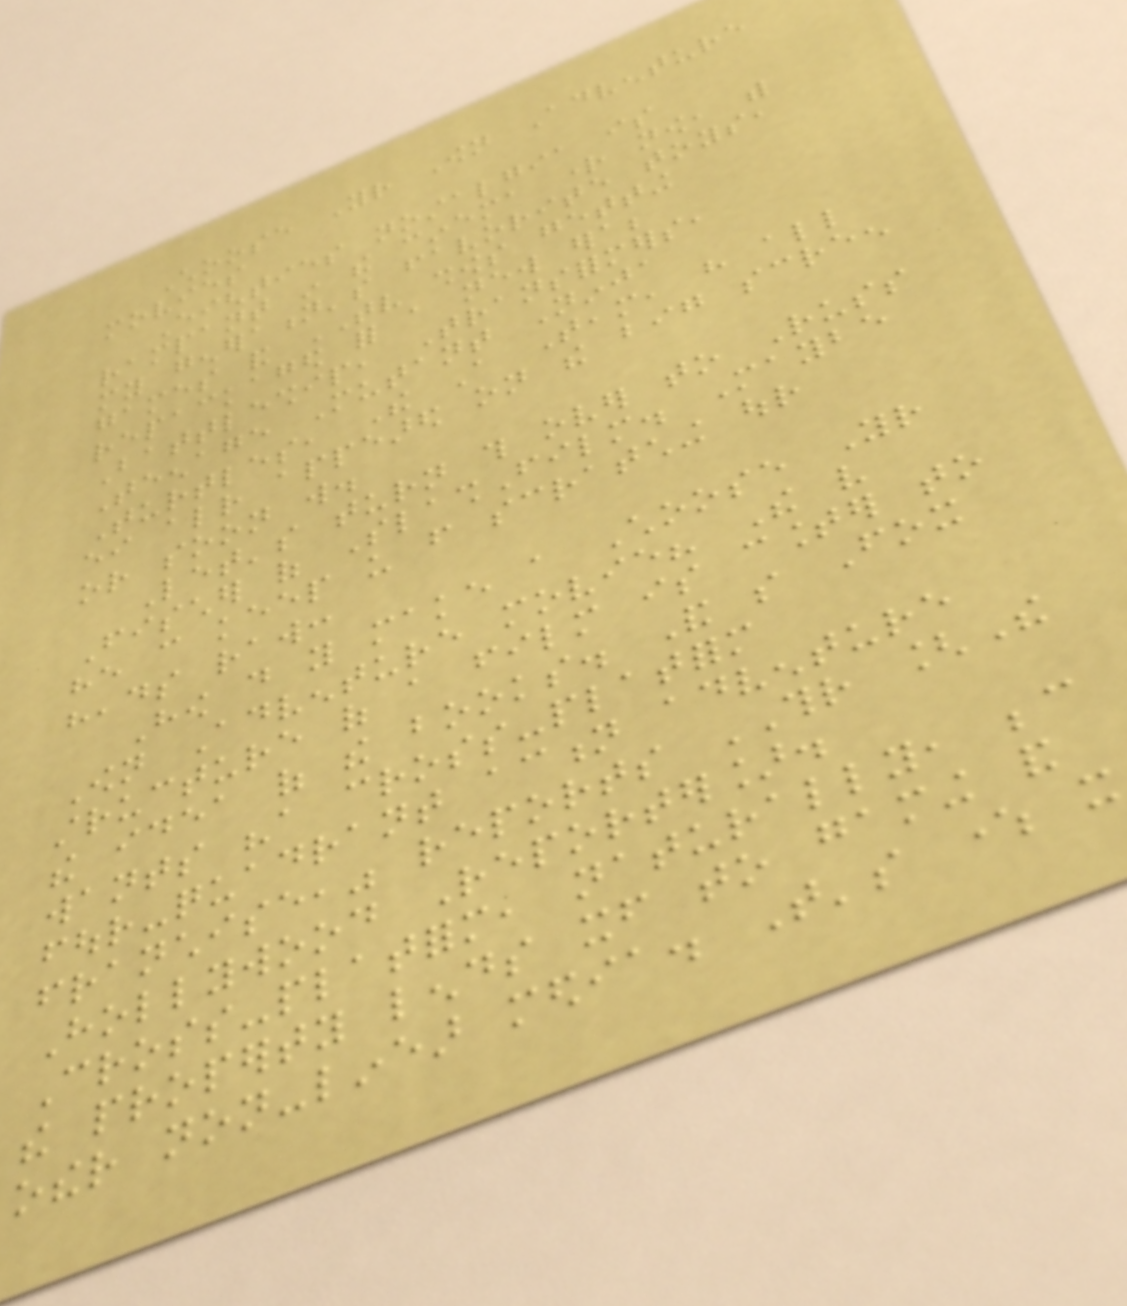Choose Your Own Adventure
movies
Eighties nostalgia is
rampant in the cinema right now, with
my generation's favorite toys,
games and TV shows getting
repackaged for a new era;
Battleship, Transformers,
Teenage Mutant Ninja
Turtles, The A Team, have all
either already appeared on the big screen
or soon will.
Let's turn this over to Russ
Fischer of SlashFilm. Maybe
he can keep us from scratching our
heads raw:
How do you make a Choose Your
Own Adventure movie? The very
structure of a film is counter to
the idea of the books. And so Fox
wants "a cross-platform
four-quadrant action adventure
franchise," reports THR [The
Hollywood Reporter].
Cross-platform, naturally, because
the property lends itself to gaming and
other non-linear media. That's where it
